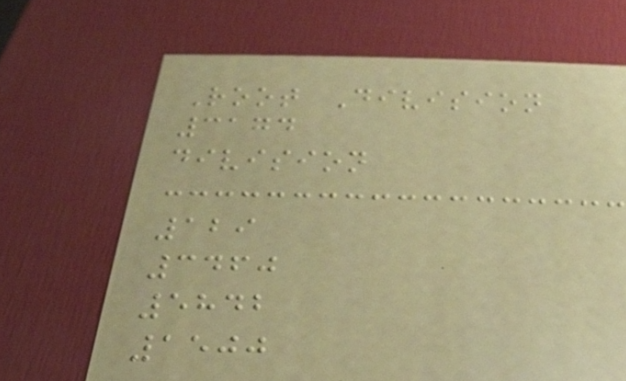Root Division
3174
division
129
3460
5842
1500
